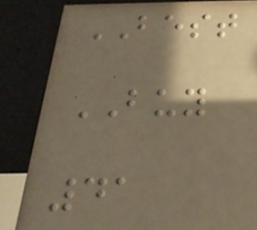BEST
BUY
41
